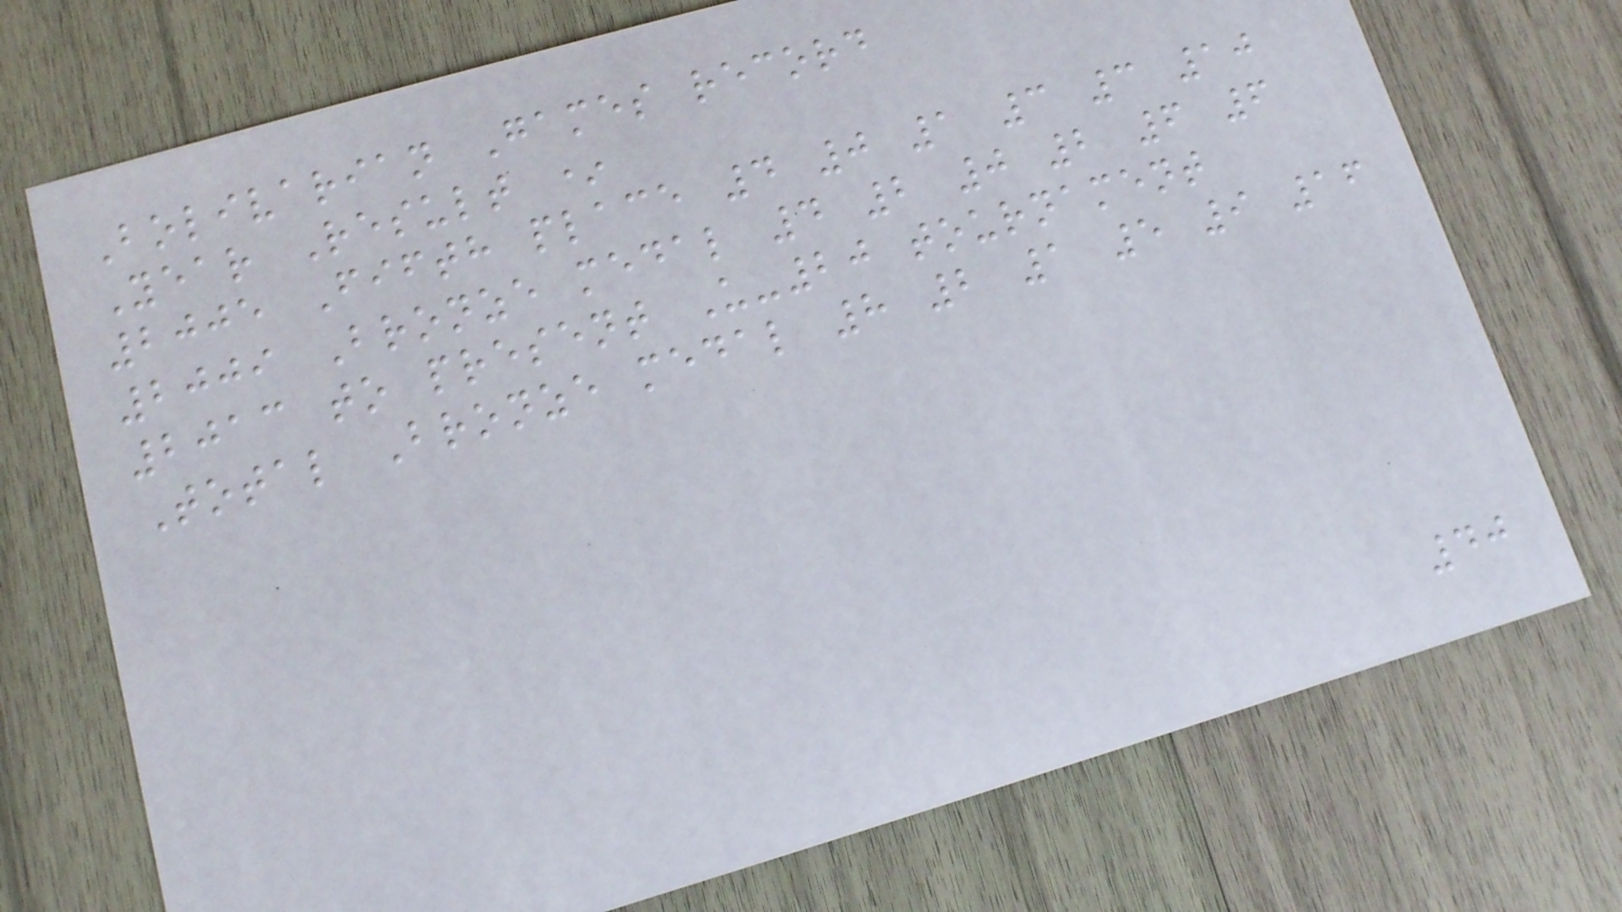Bolivarian Games record
Year Result *
2005 Fifth place 4 0 1 3 3 10
2009 Bronze medal 4 2 0 2 6 6
2013 to present U-20 tournament
Total Bronze medal 8 2 1 5 9 16
40
